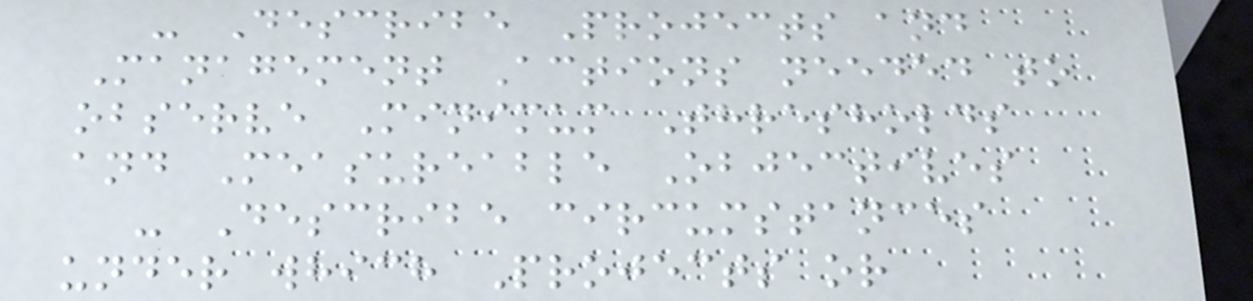- Describe Projects and
Management Actions needed to
observe Minimum Thresholds
and Measureable Objectives
- Describe circumstances
under which Projects or
